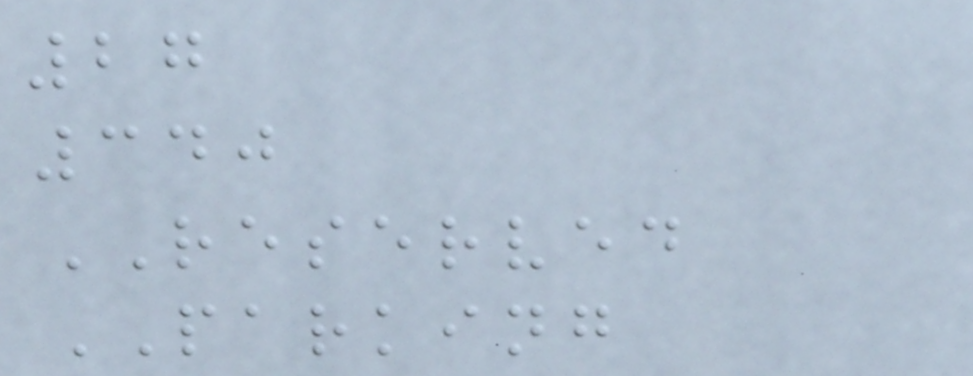27
340
RESERVED
PARKING
